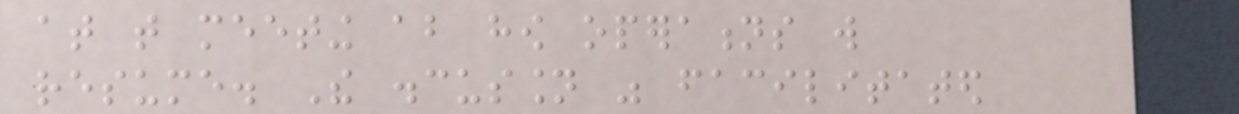at that meeting about how operations will
resume. The discussion was facilitated
